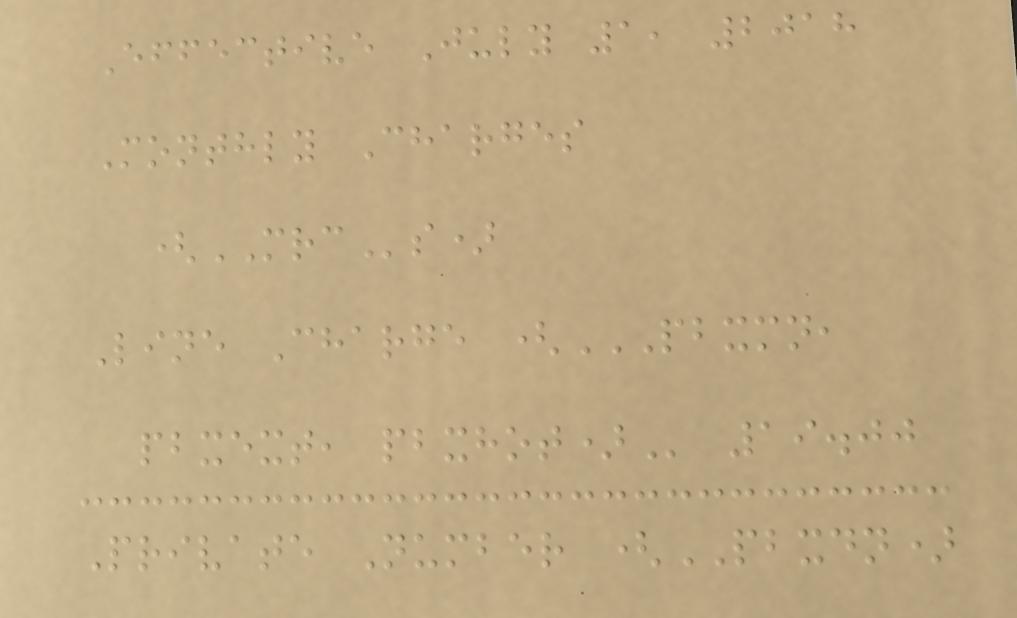Effective July 1, 2018
Monthly Charges
(MRCs)
Line Charge (PBXMN,
PBXEXT, PBXHOT) 19.00
Private Number (PBXDN)
